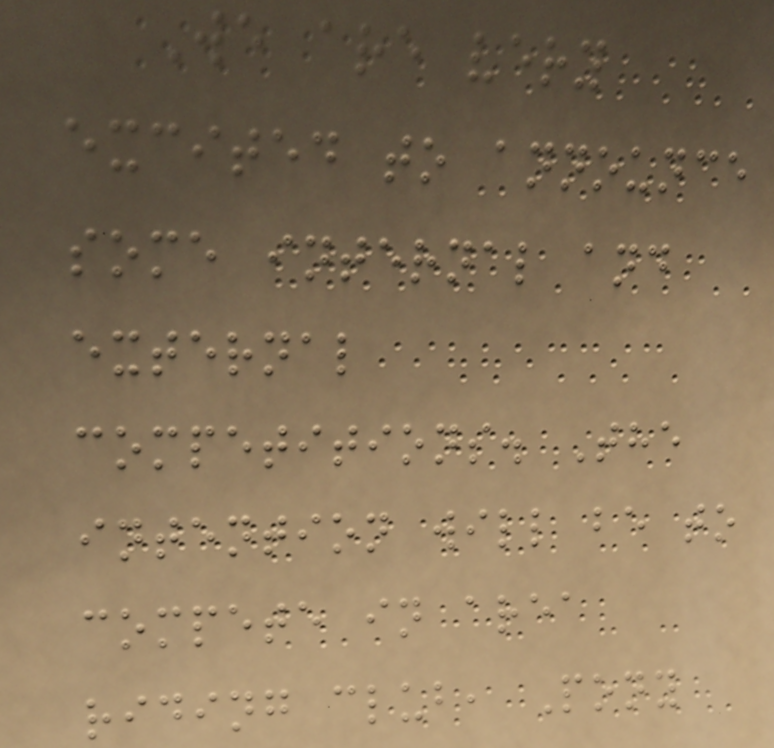We are very
excited to announce
some internal and
external
competitions. The
intention will be to
compete in area
riding club, Pony
